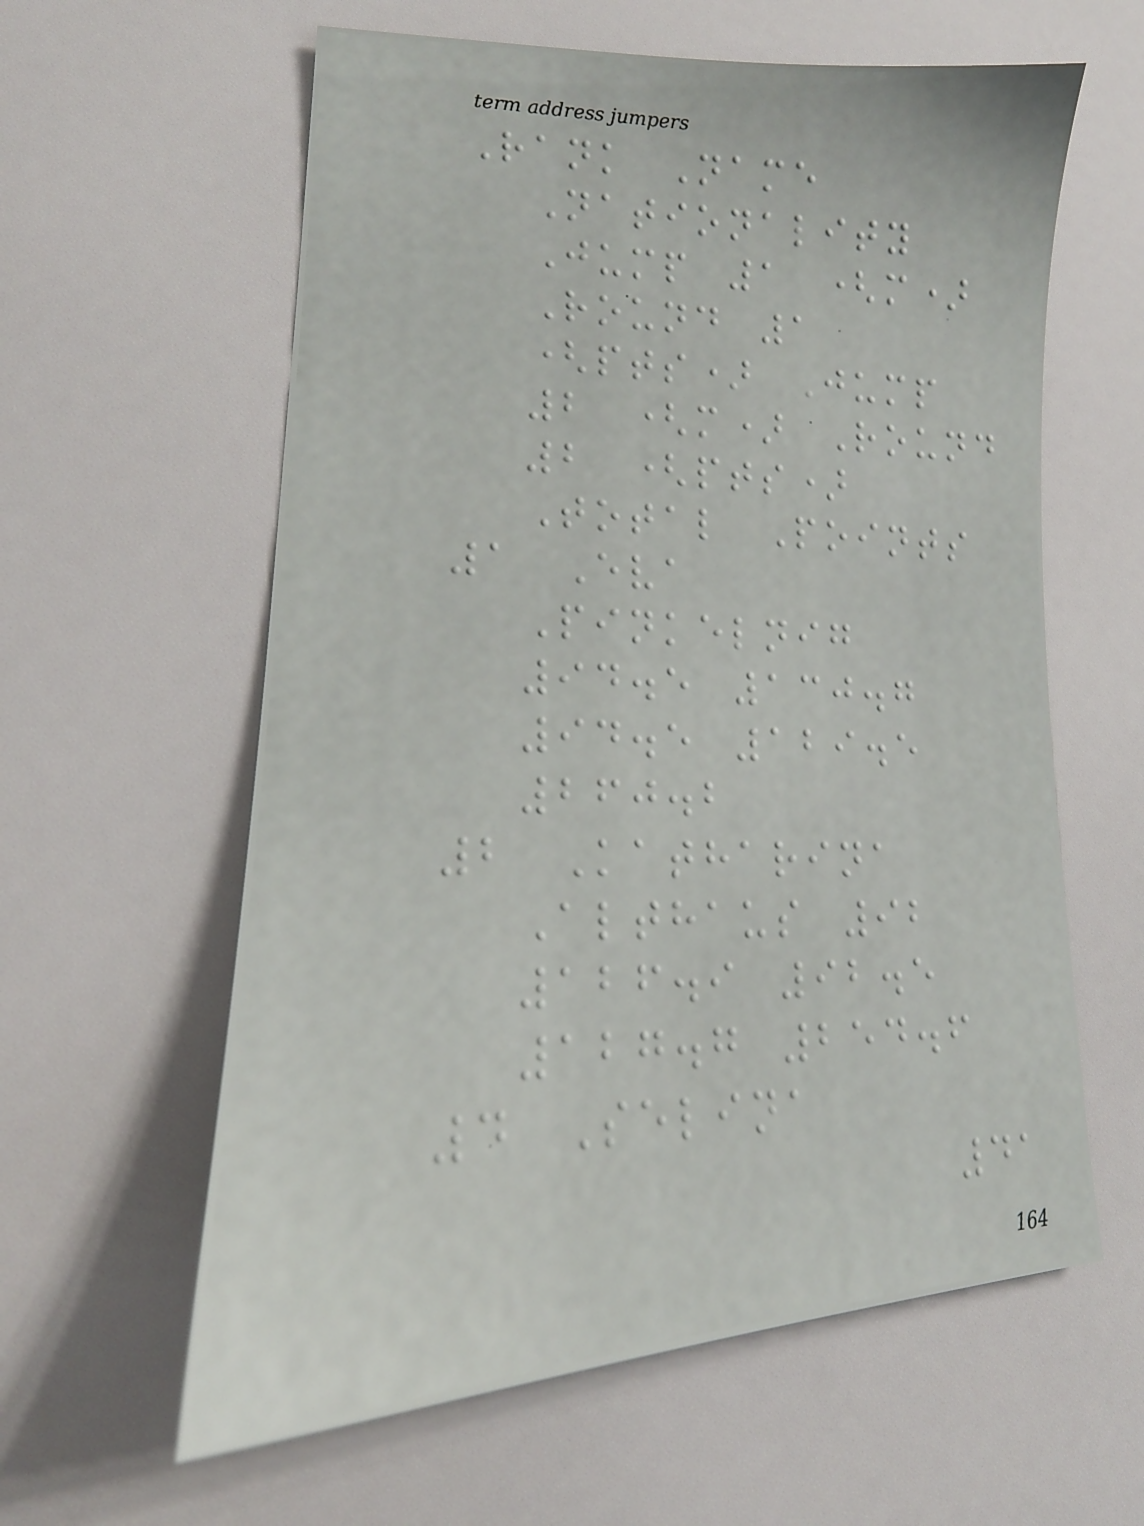Rank Name
Nationality
Jump 1 (m)
Round 1
(pts) Jump
2 (m) Round
2 (pts)
Total Points
1 Eva
Pinkelnig
94.5 130.7
94.5 129.5
260.2
2 Katharina
Althaus 92
126.9 92.5
127.7 254.6
4 Selina
41
